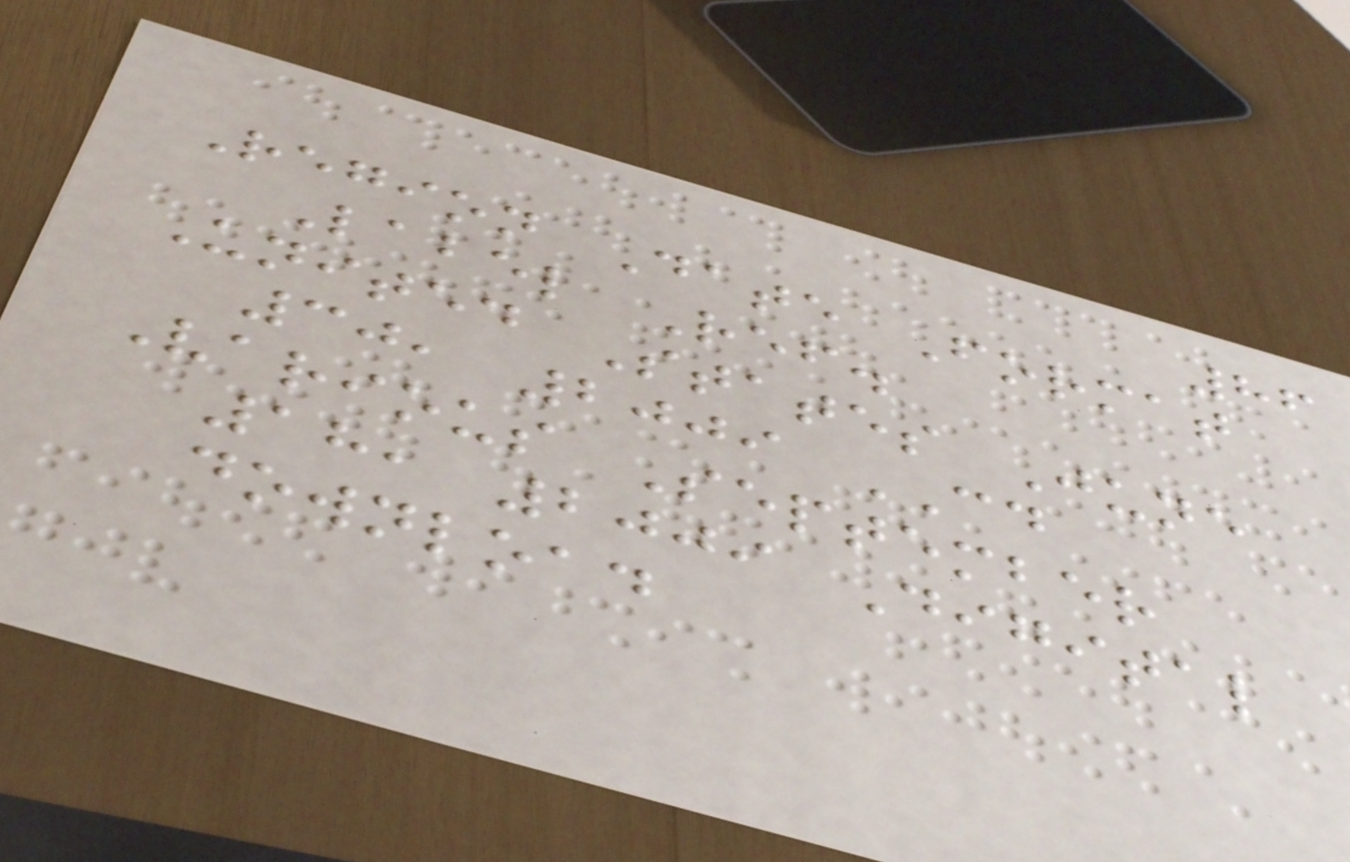86
Region Date Format
Label Ref.
United States June
30, 2009 CD
Various September
18, 2009 Digital
download
